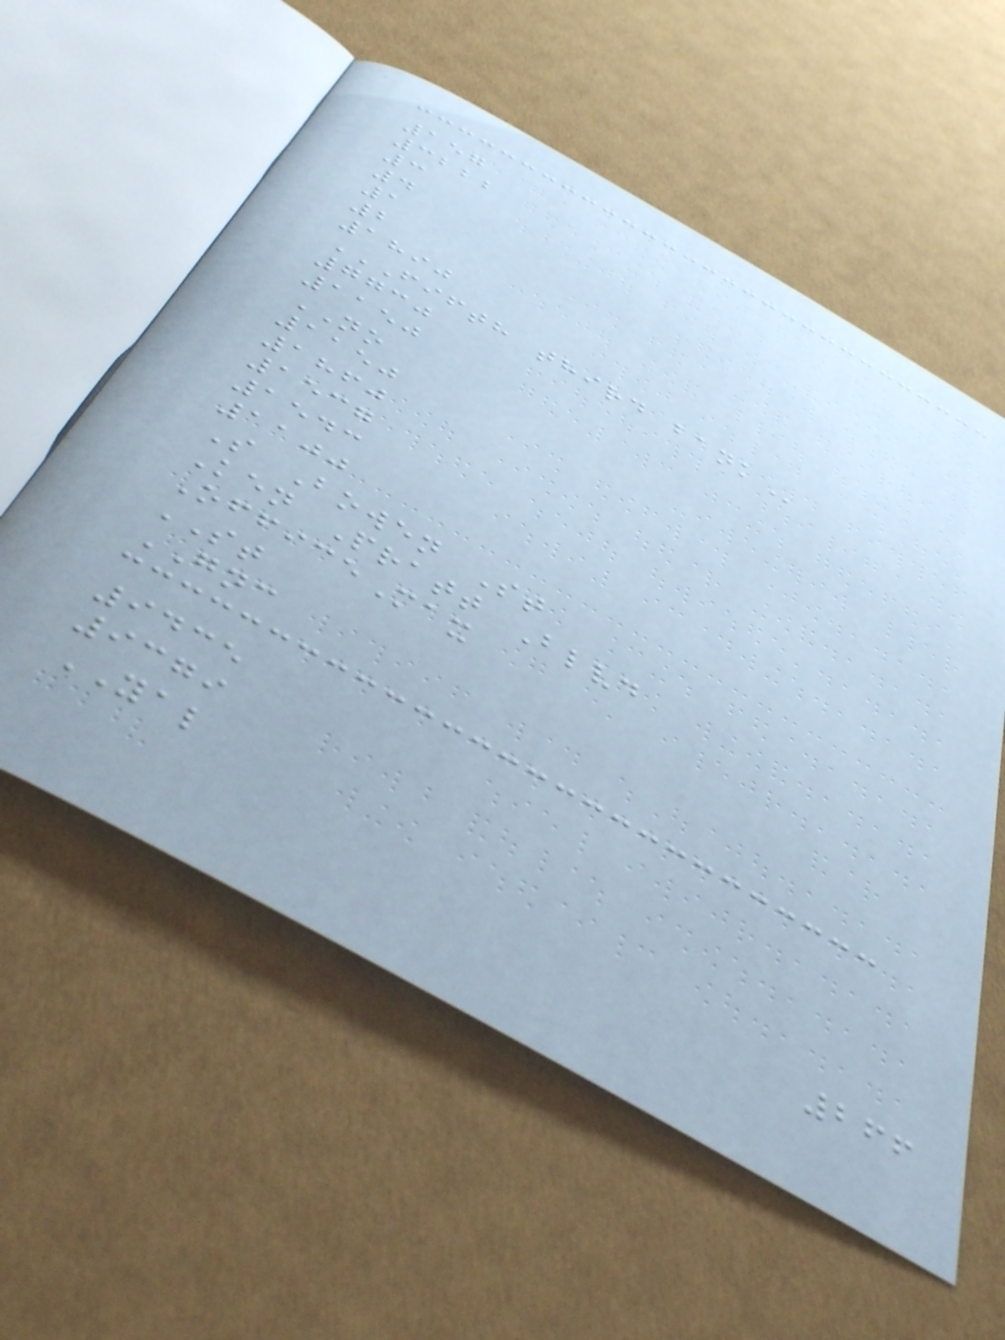157
3222
3
4
1
2
1890
FIFTH THIRD BANK
7730
1150
NO
1150
1860
1537
1543
1100
S Bowen St
Ken Pratt Blvd
OfficeMax
ST
GNC
9435
9379
YAL
266
